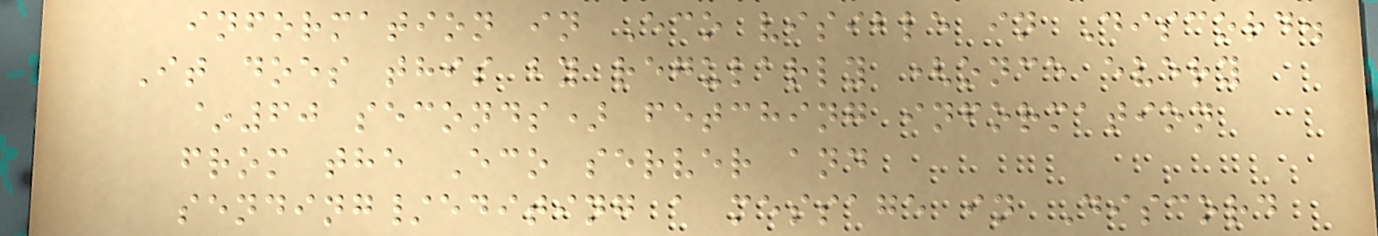information in Eco visible in Discord.
It does this by regularly (once every
~60 seconds) fetching information
from the Eco server and
sending/editing a message in Discord
